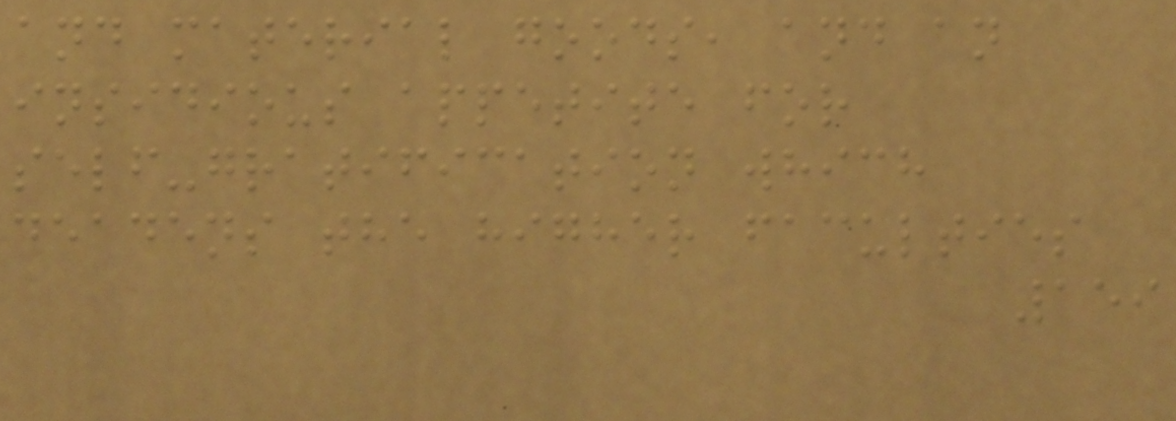and material goods, and an
insidious appetite for
self-gratification which
deadens the higher faculties
159
